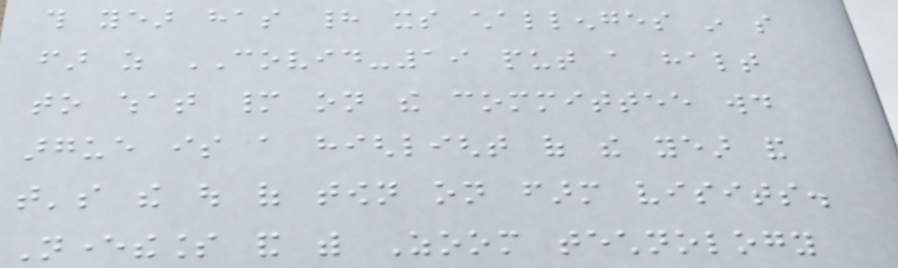this year has had its challenges in so
far as COVID-19 put a halt
to what many on the committee would
argue is a highlight of the year and
that's the out of town on farm visits.
Nevertheless and with Zoom technology
